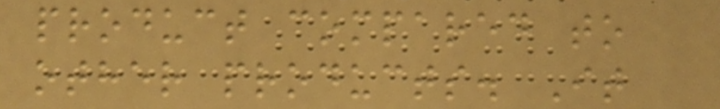product compared to
other products. It
